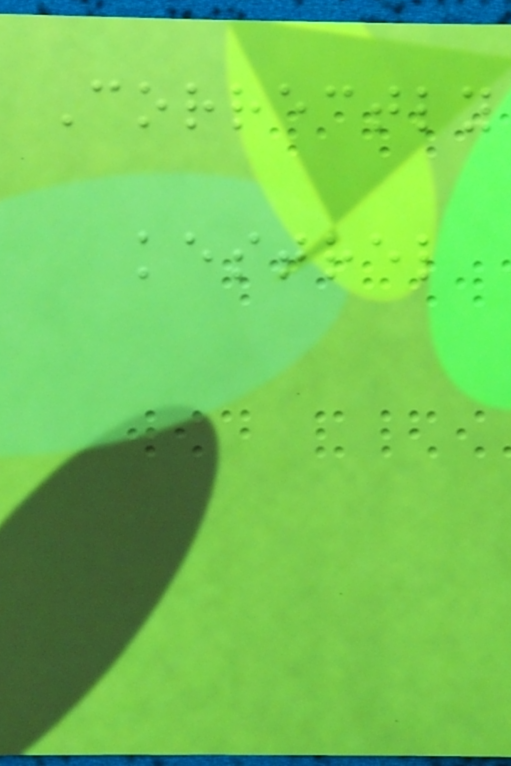Correctly
kestrel
